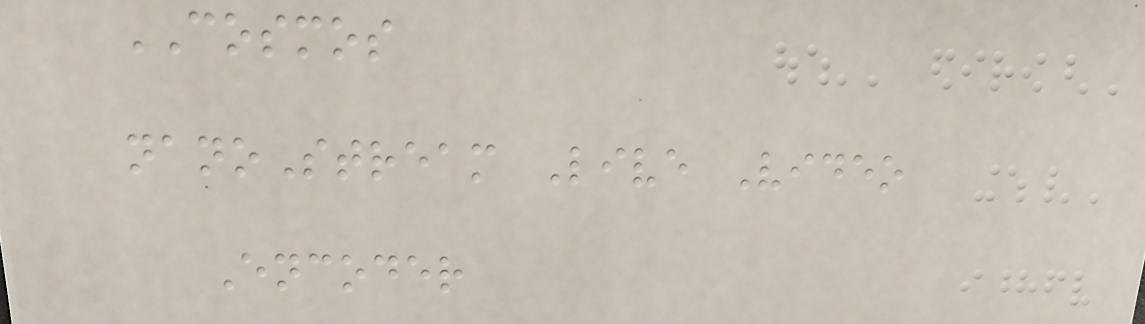COSMOS
nanoStream Live Video
Encoder
